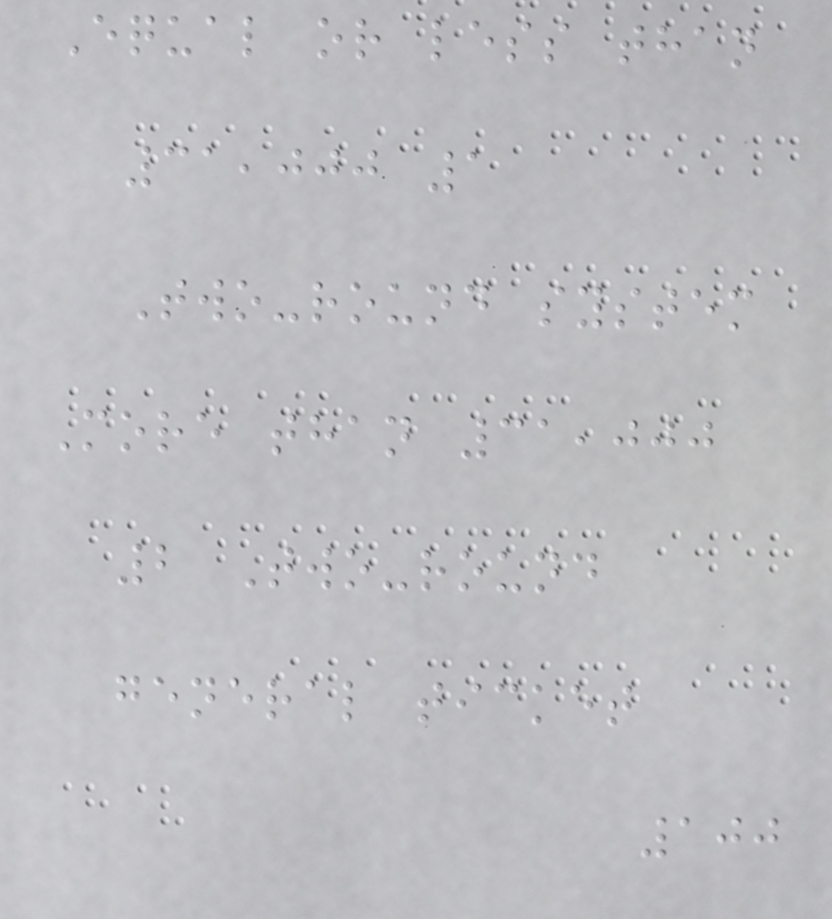Equal or less than
31,000 1
Two-round system
More than 31,000
2 Two-round
general ticket
100
